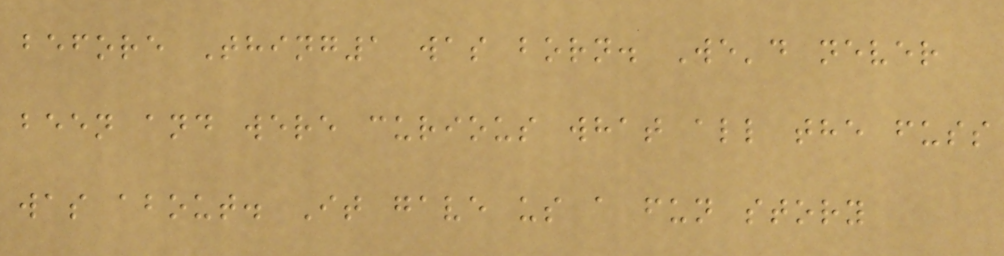before Thing1 was born. We'd never
been and were curious what all the fuss
was about. It gave us a fun story
